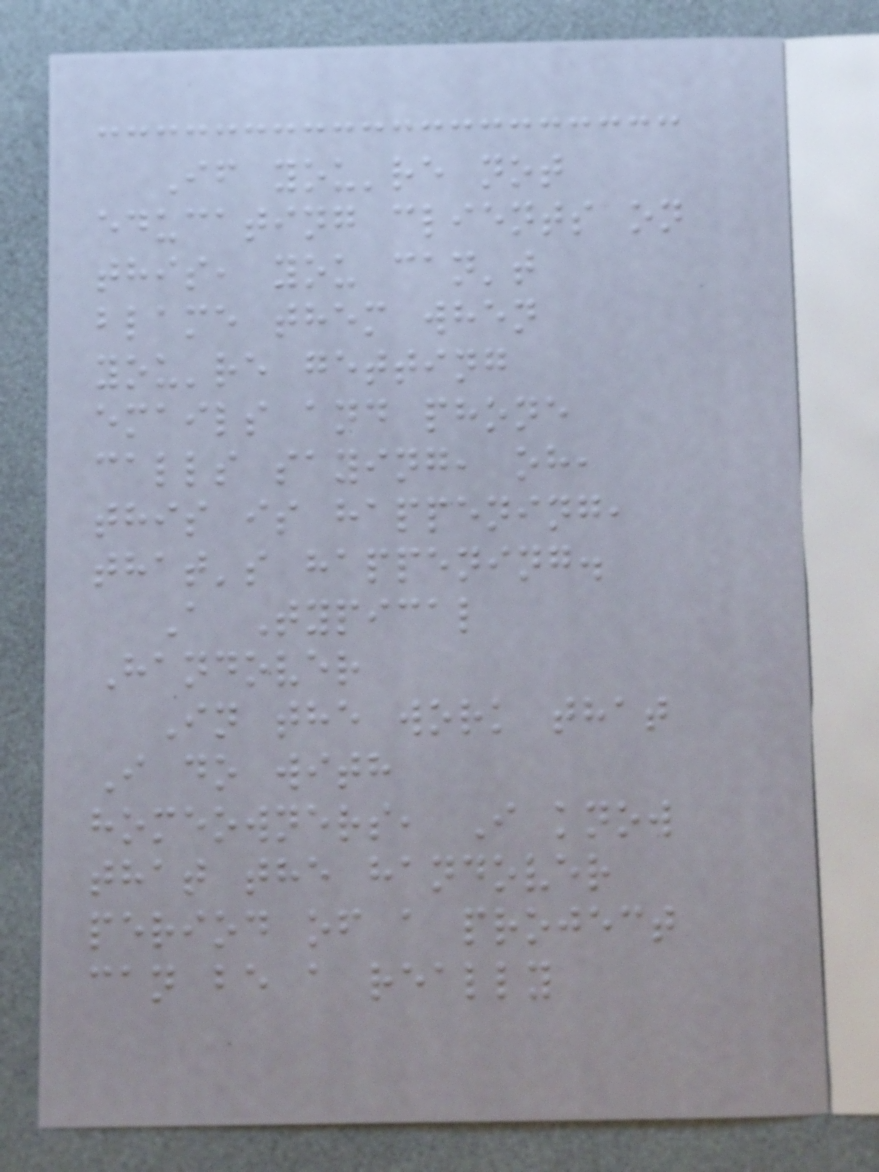If you're not
educating clients on
this, you can't
blame them when
you're getting
emails and phone
calls saying, oh,
this is happening,
that's happening.
A Typical
Handover
In the work that
I do with
homeowners, I know
that the handover
period of a project
can be a really
